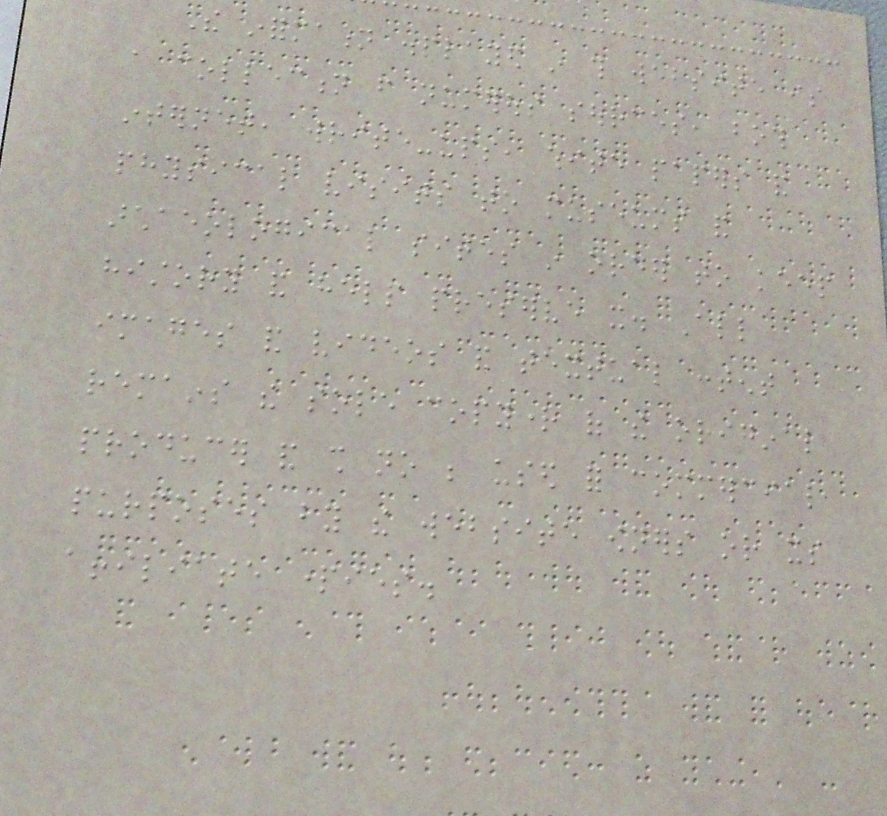The information displayed in this website is
a collection from numerous sources, both
internet, write-ups, white papers and
physical visits to museums and
archaeological sites in order to keep
history and help preserve it. All
images and videos and textual content
remains the sole copyright of the original
producer and shall no be used for commercial
purposes by the website owners or its
affiliate parties.
